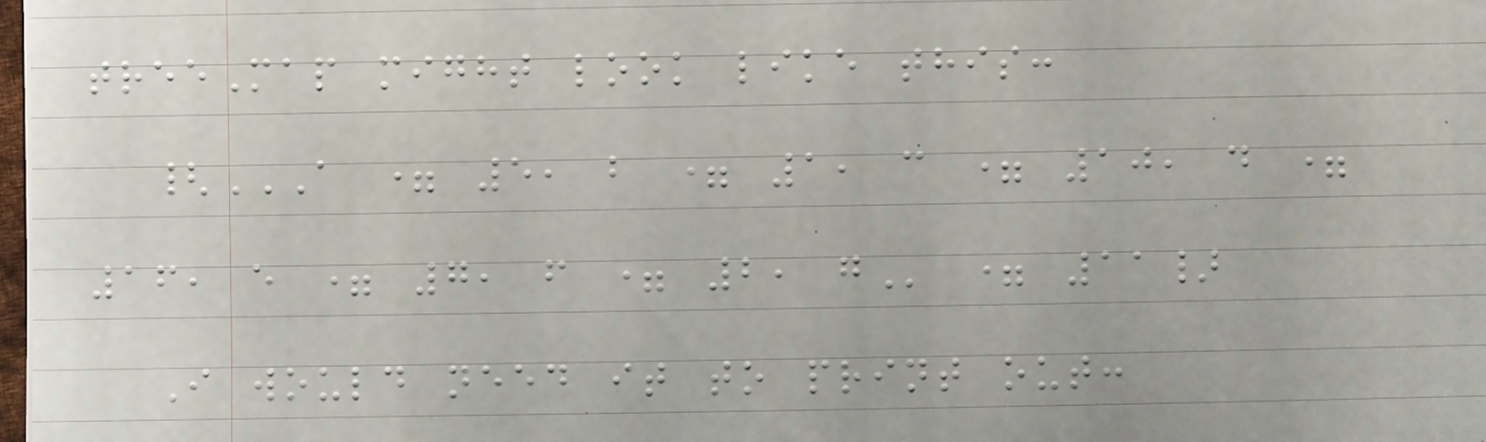treeMap might look like this:
{A = 5, B = 1, C = 10, D =
16, E = 7, F = 2, G = 11}
I would need it to print out:
